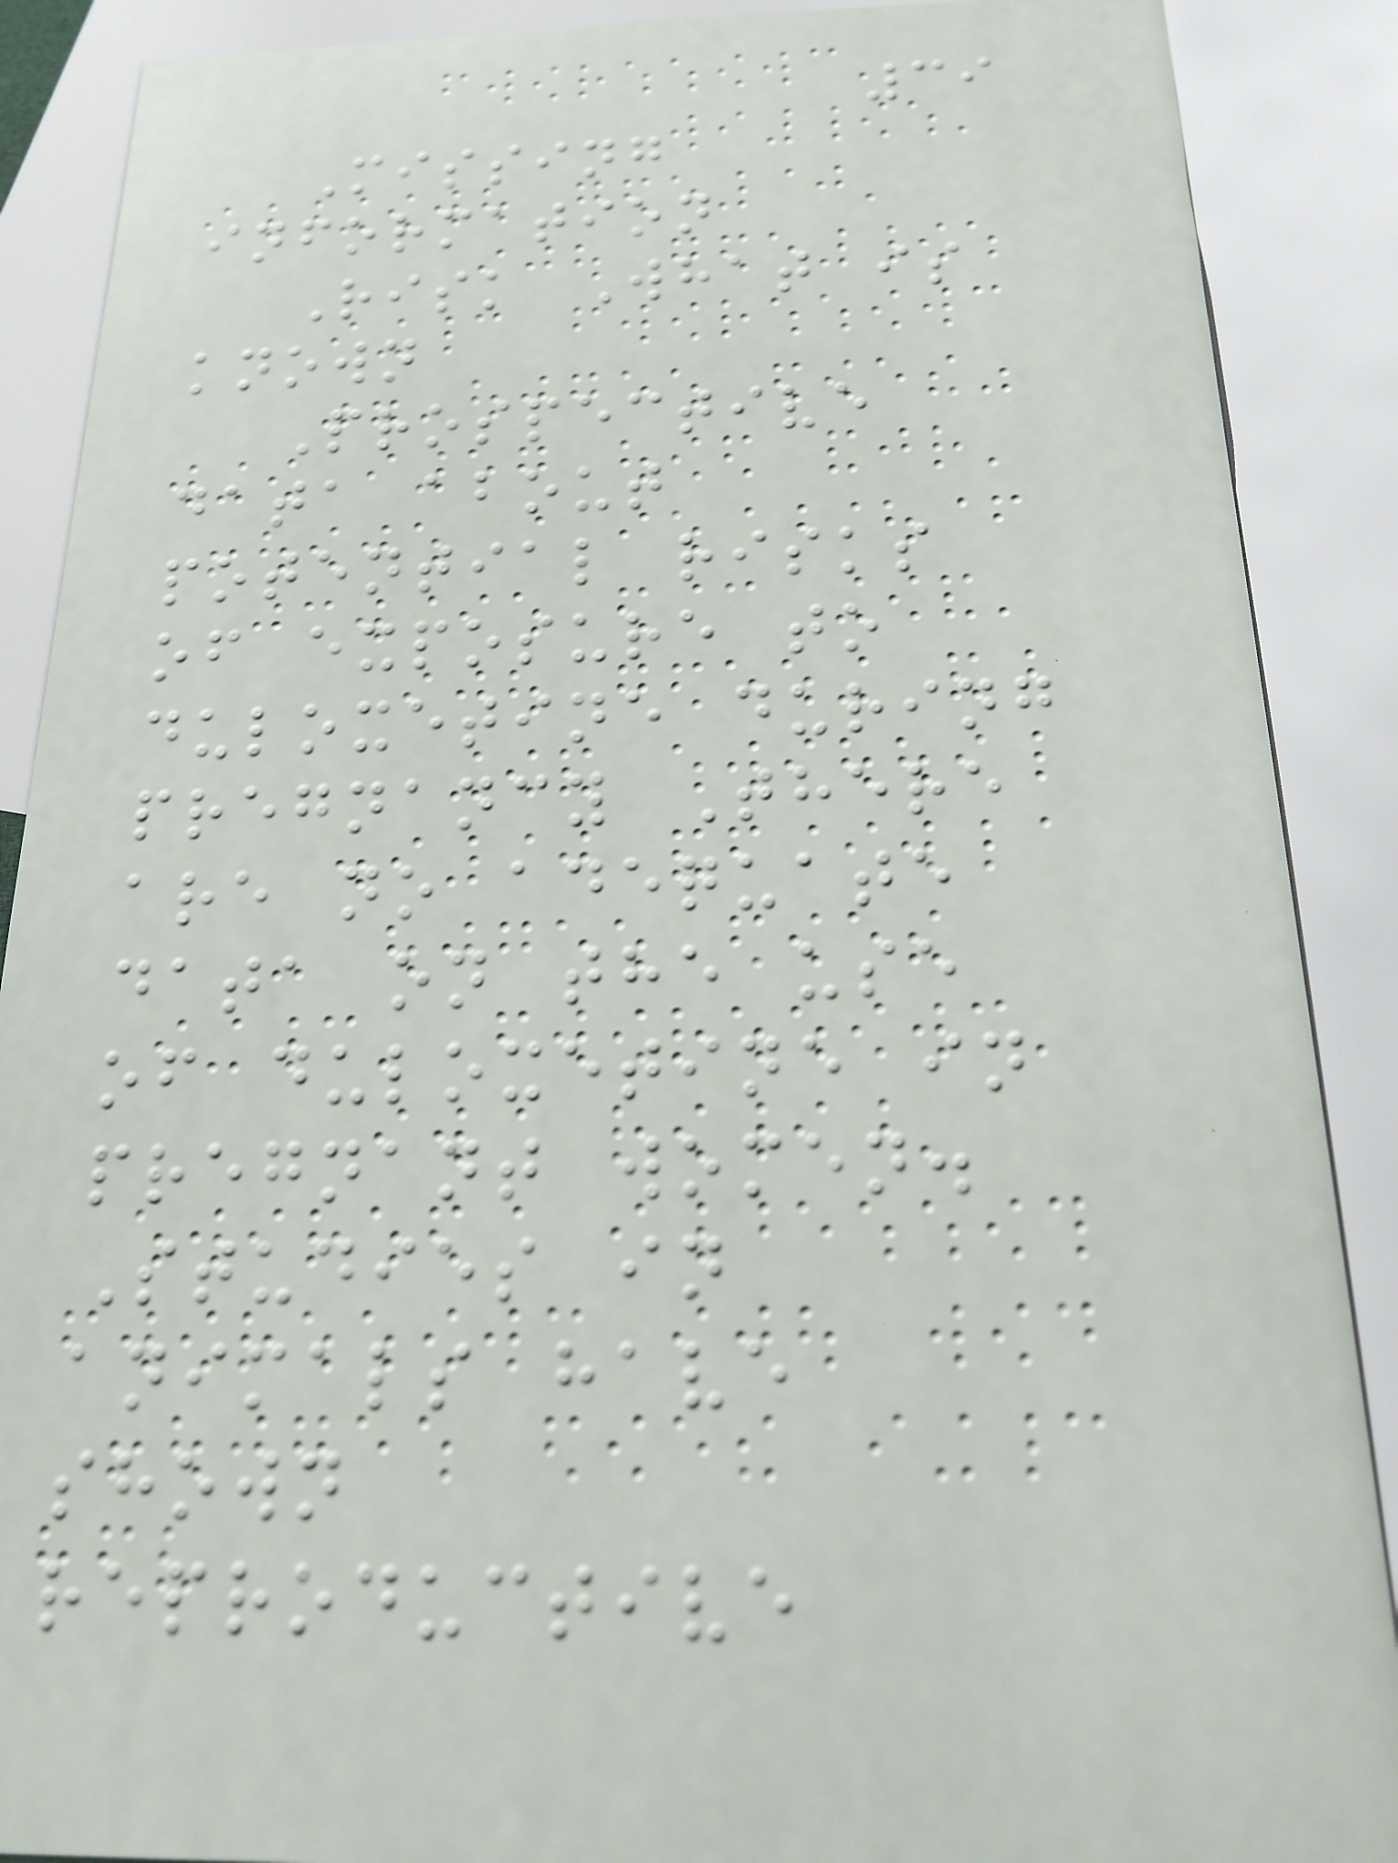39
Missing
information
Risk What is
known
Prospective
data about
potential risks
of exposure to
duloxetine during
pregnancy There
are no adequate
data on the use
of duloxetine in
pregnant women.
Studies in
animals have
shown
reproductive
